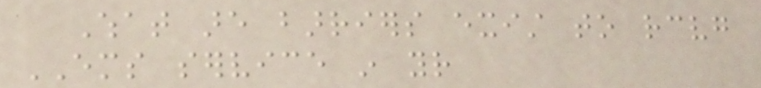What are barriers exist to receiving
EMS service in your
